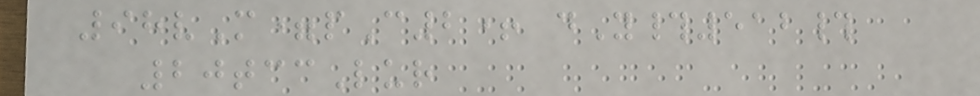98vM=pC2+ dY#512#
20tccLur
